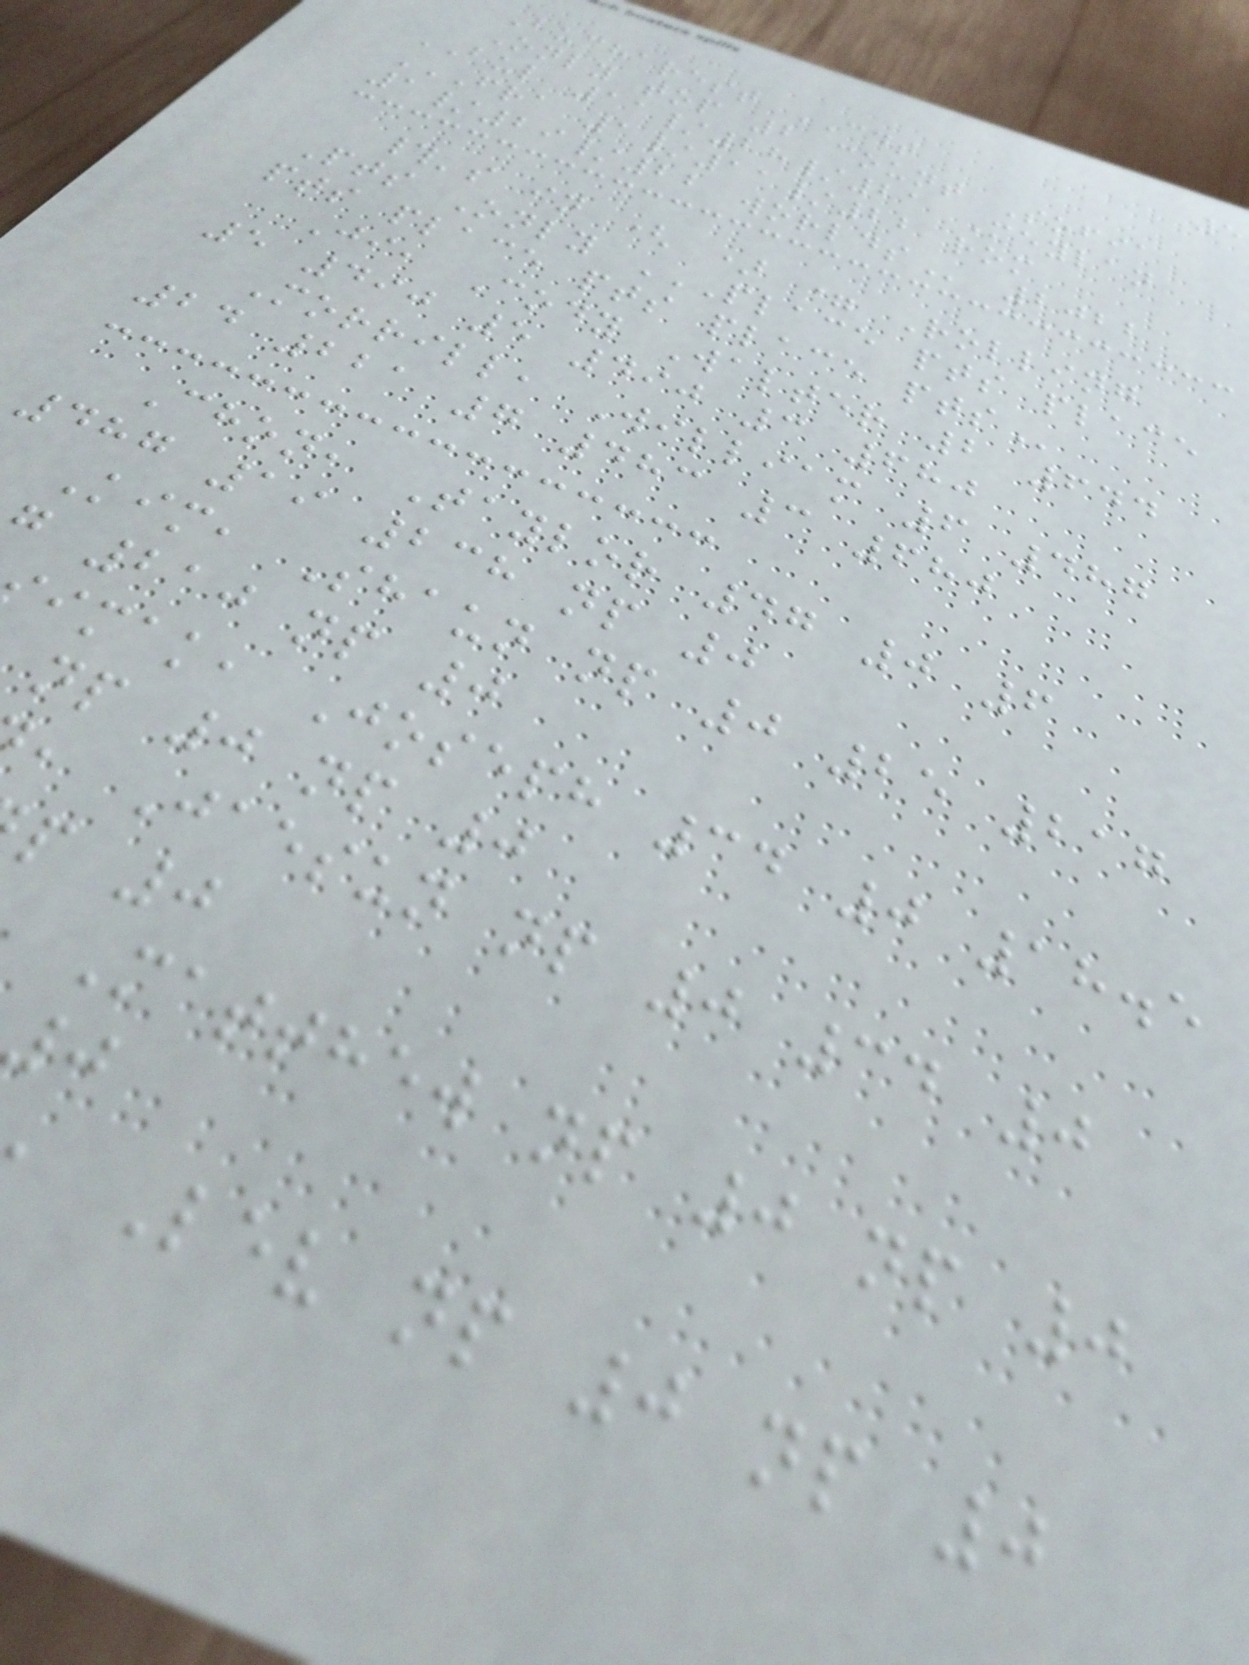5
Bucharest CDT
Only top 2 count Sofia
BUL 11/28/21 Meylan
FRA 1/11/22 ROM
1/29/22
#'s in ( ) = Rolling
Pts Only PLACE PTS PLACE
pts place pts place
Ji, Cody Walter 2 644
5 490 5 490 3 680
Morrill, William 6 487
24 221 7 483 3 680
Chon, Taylor 47 0 6
487 19 238 np 0
Kim, Shaun np 0 25 217
g 210 np 0
imak, Joseph 34 0 18.5
np 0 np 0
, Jaesun np 0 34 0
p 0
Matthew np 0 np 0
Lev np 0 np 0
